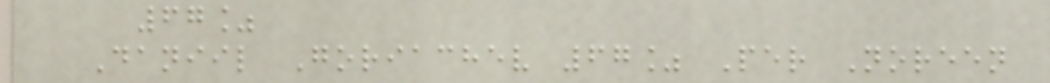67%
Daniil Goriachev 67% Per Noreen
